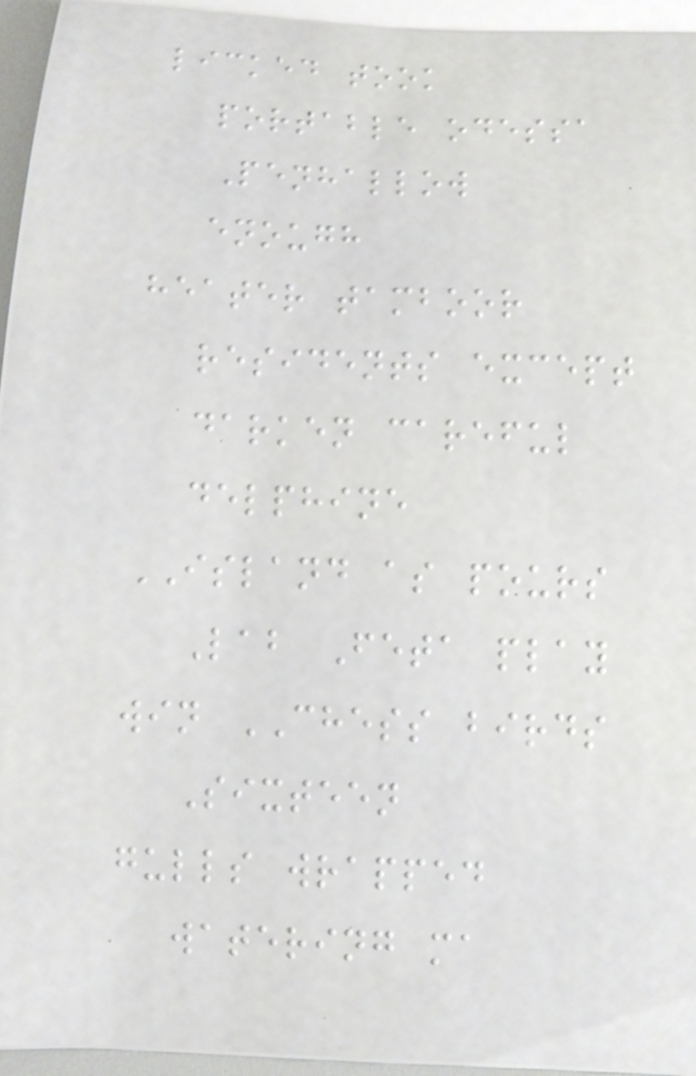licked took
portable odessa
Penhallow
enough
heater tamboor
residents except
darken careful
delphine
ISLAND as pours
Lab Feta play
win CHESS birds
Sixteen
gulls wrapped
watering ma
